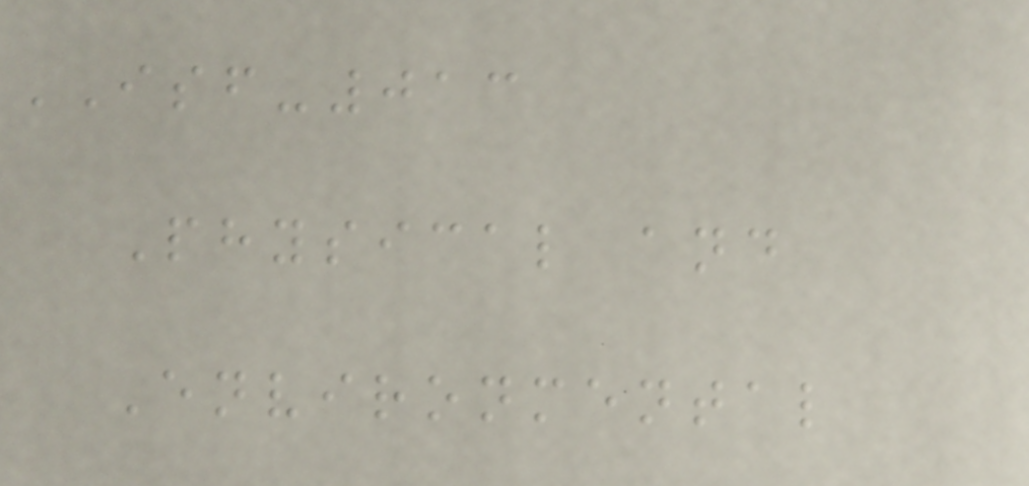ISF-013
Physical and
Environmental
